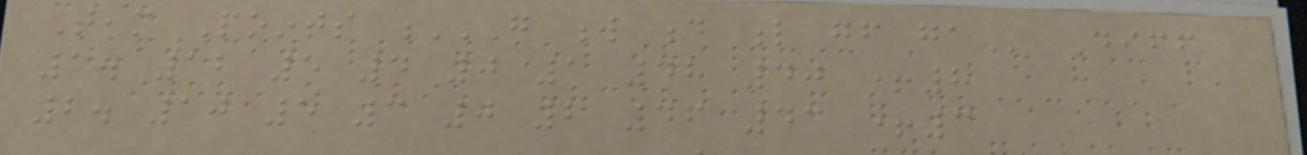Team Points G W D L GF GA Diff
1. 12 5 4 0 1 48 40 +8
2. 10 5 3 0 2 46 43 +3
